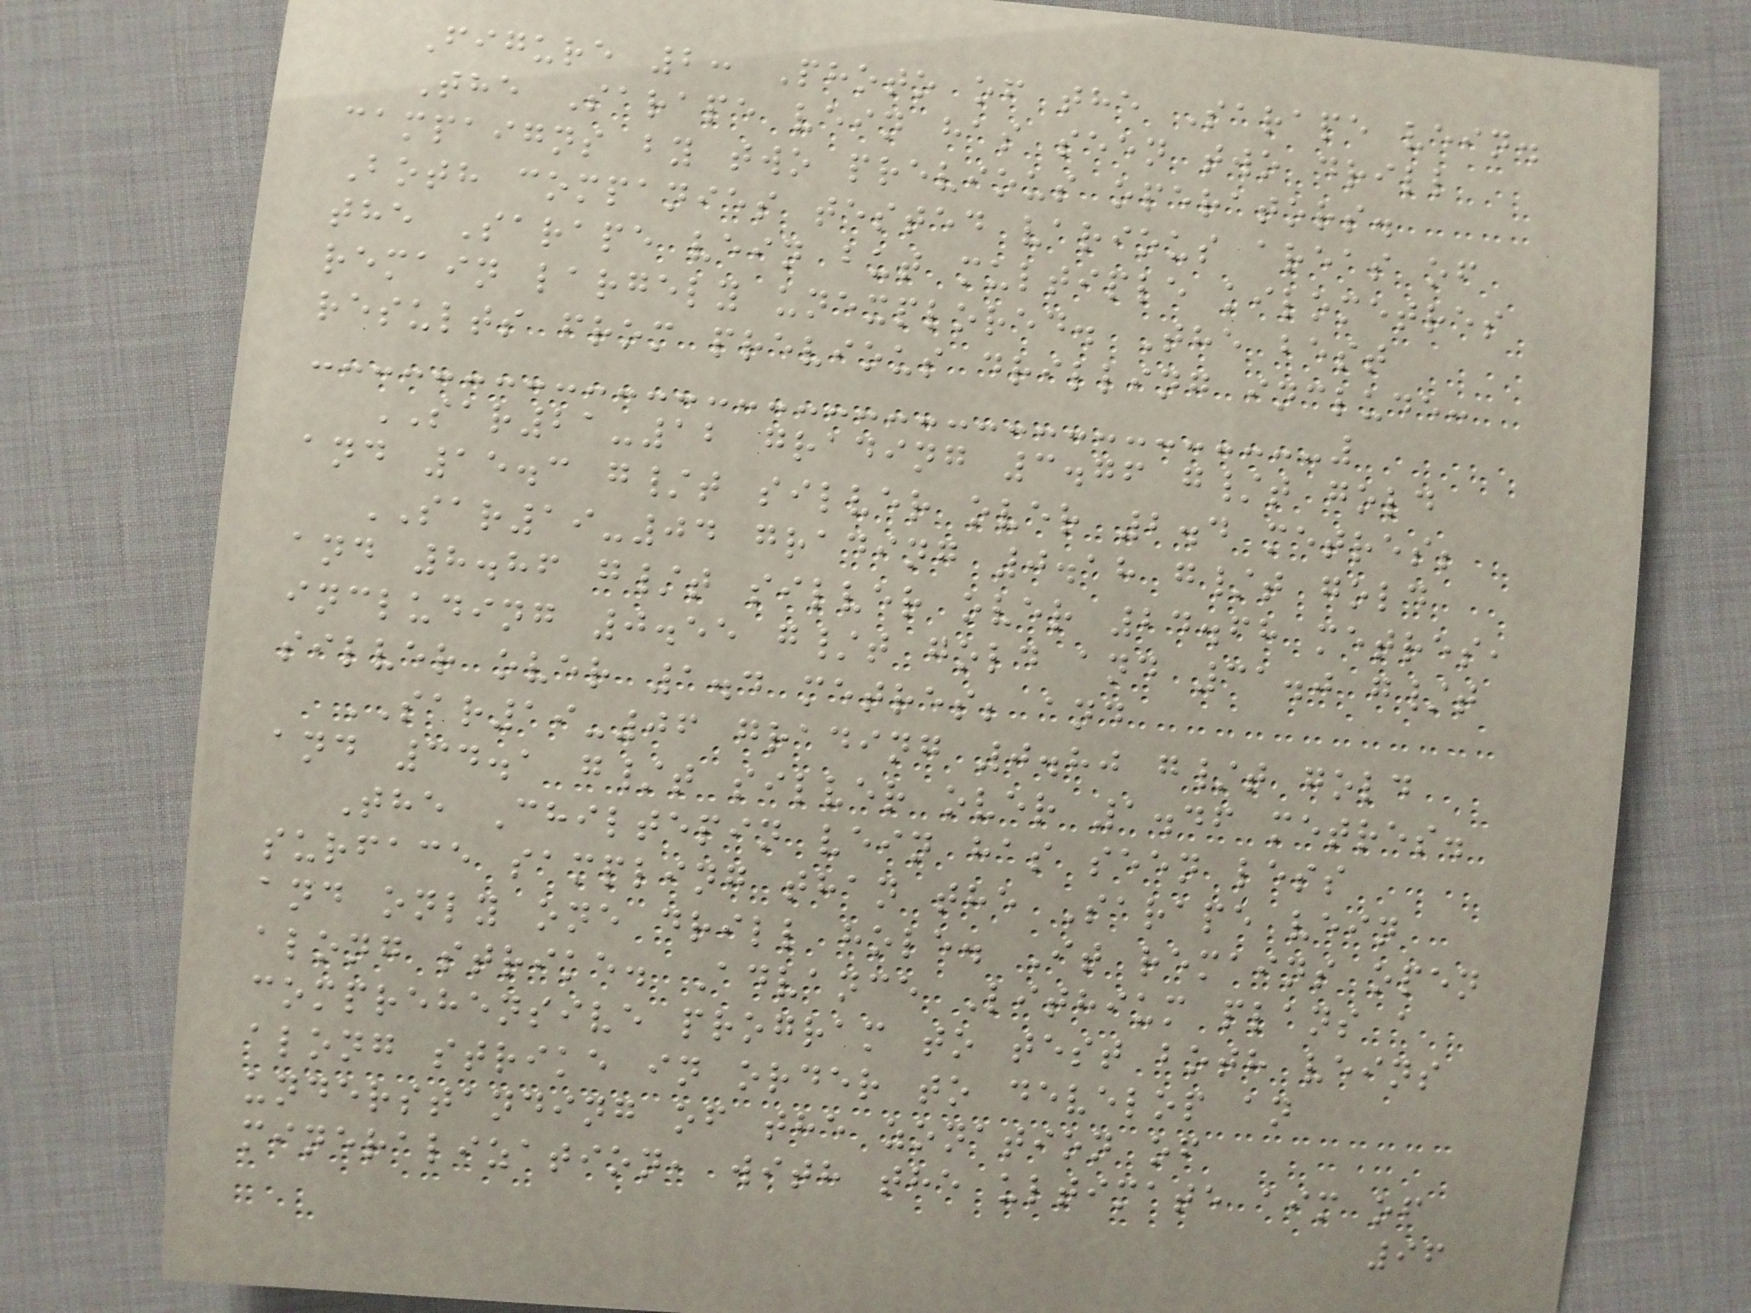Figure 2: Photo of the Sarape vein.
The Sarape vein has seen two drill
campaigns by two previous operators.
Both companies tested various areas of
the Sarape vein but multiple kilometres
remain largely unexplored. The best
results from previous drilling include:
SAR21-12 grading 3.76 g/t gold
and 15.3 g/t silver over 2.4 metres;
SAR19-04 grading 0.18 g/t gold
and 8.86 g/t silver over 24.68 metres,
including 0.55 g/t gold and 31.0 g/t
silver over 1.4 metres; and
SAR19-06 grading 0.80 g/t gold
and 34.1 g/t silver over 1.46 metres.
The Chiltepin vein has seen less
surface sampling than the Sarape vein
and only one drill hole. It remains open
along strike. Advance Lithium plans a
comprehensive program to test both veins
along strike in order to develop an
understanding of the zonation of
mineralization, with the ultimate aim of
96
